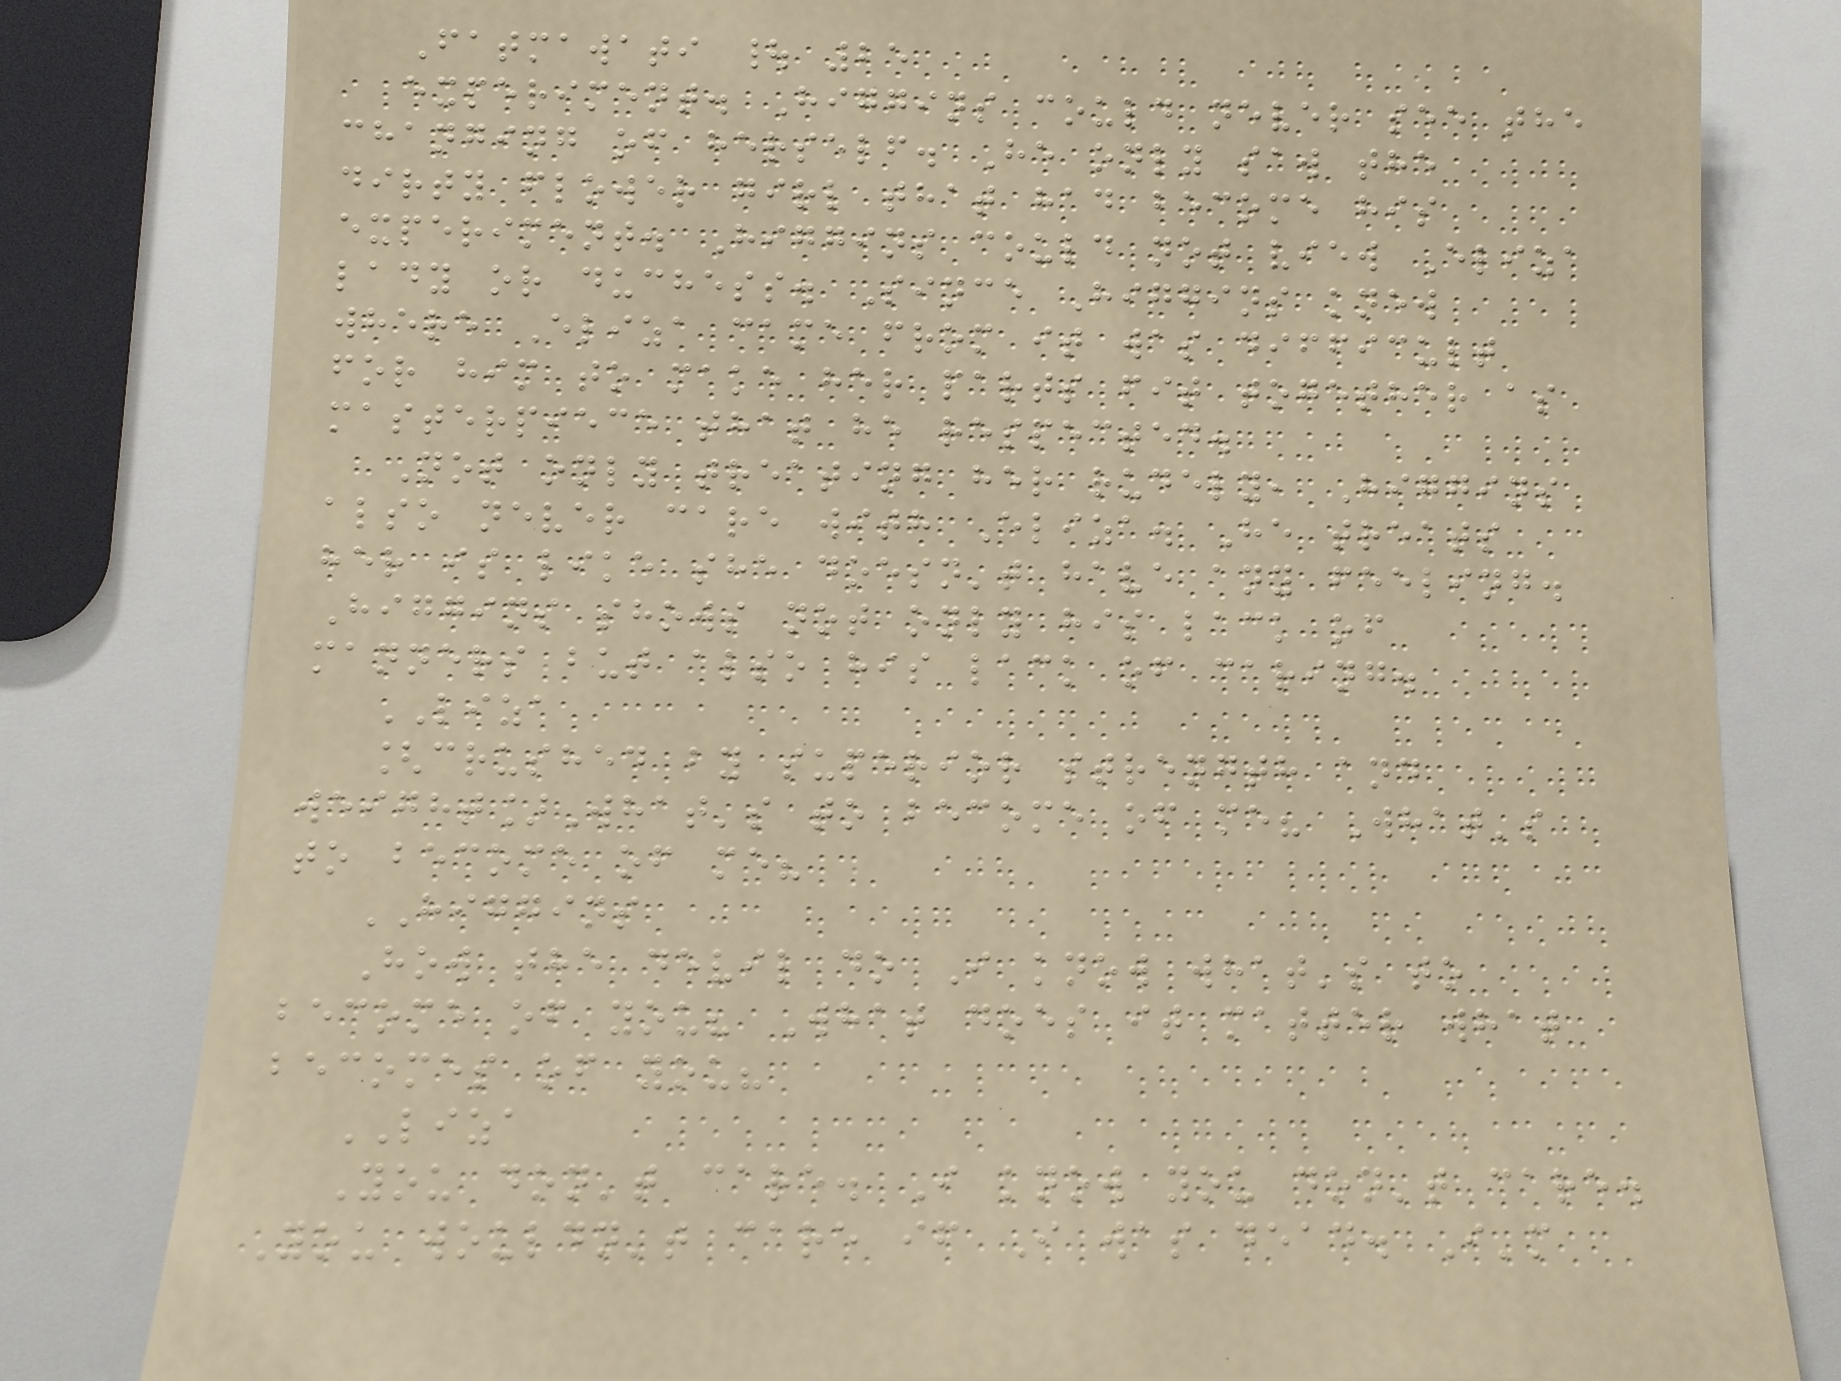Fatmawati | 25
experiment. Higgins could never see the
changing of herself. He only saw the
dirty flower girl that had become his
experiment. Higgins could not view Eliza
lady or duchess. Since Higgins knew
where Eliza came from it was difficult
for him to make her parts fit together as
masterpiece that he respected.
Not only treating her rudely, Higgins
also never care with Eliza. He treats
her is like she doesn't have any feeling.
Higgins shows not only his lack of
manners but also his lack of caring.
LIZA
[crushed by superior strength and
weight]What's to become of me? What's
to become of me?
HIGGINS
How the devil do I know what's to
become of you? What does it matter what
becomes of you?
LIZA
You don't care. I know you don't care.
You wouldn't care if I was dead. I'm
